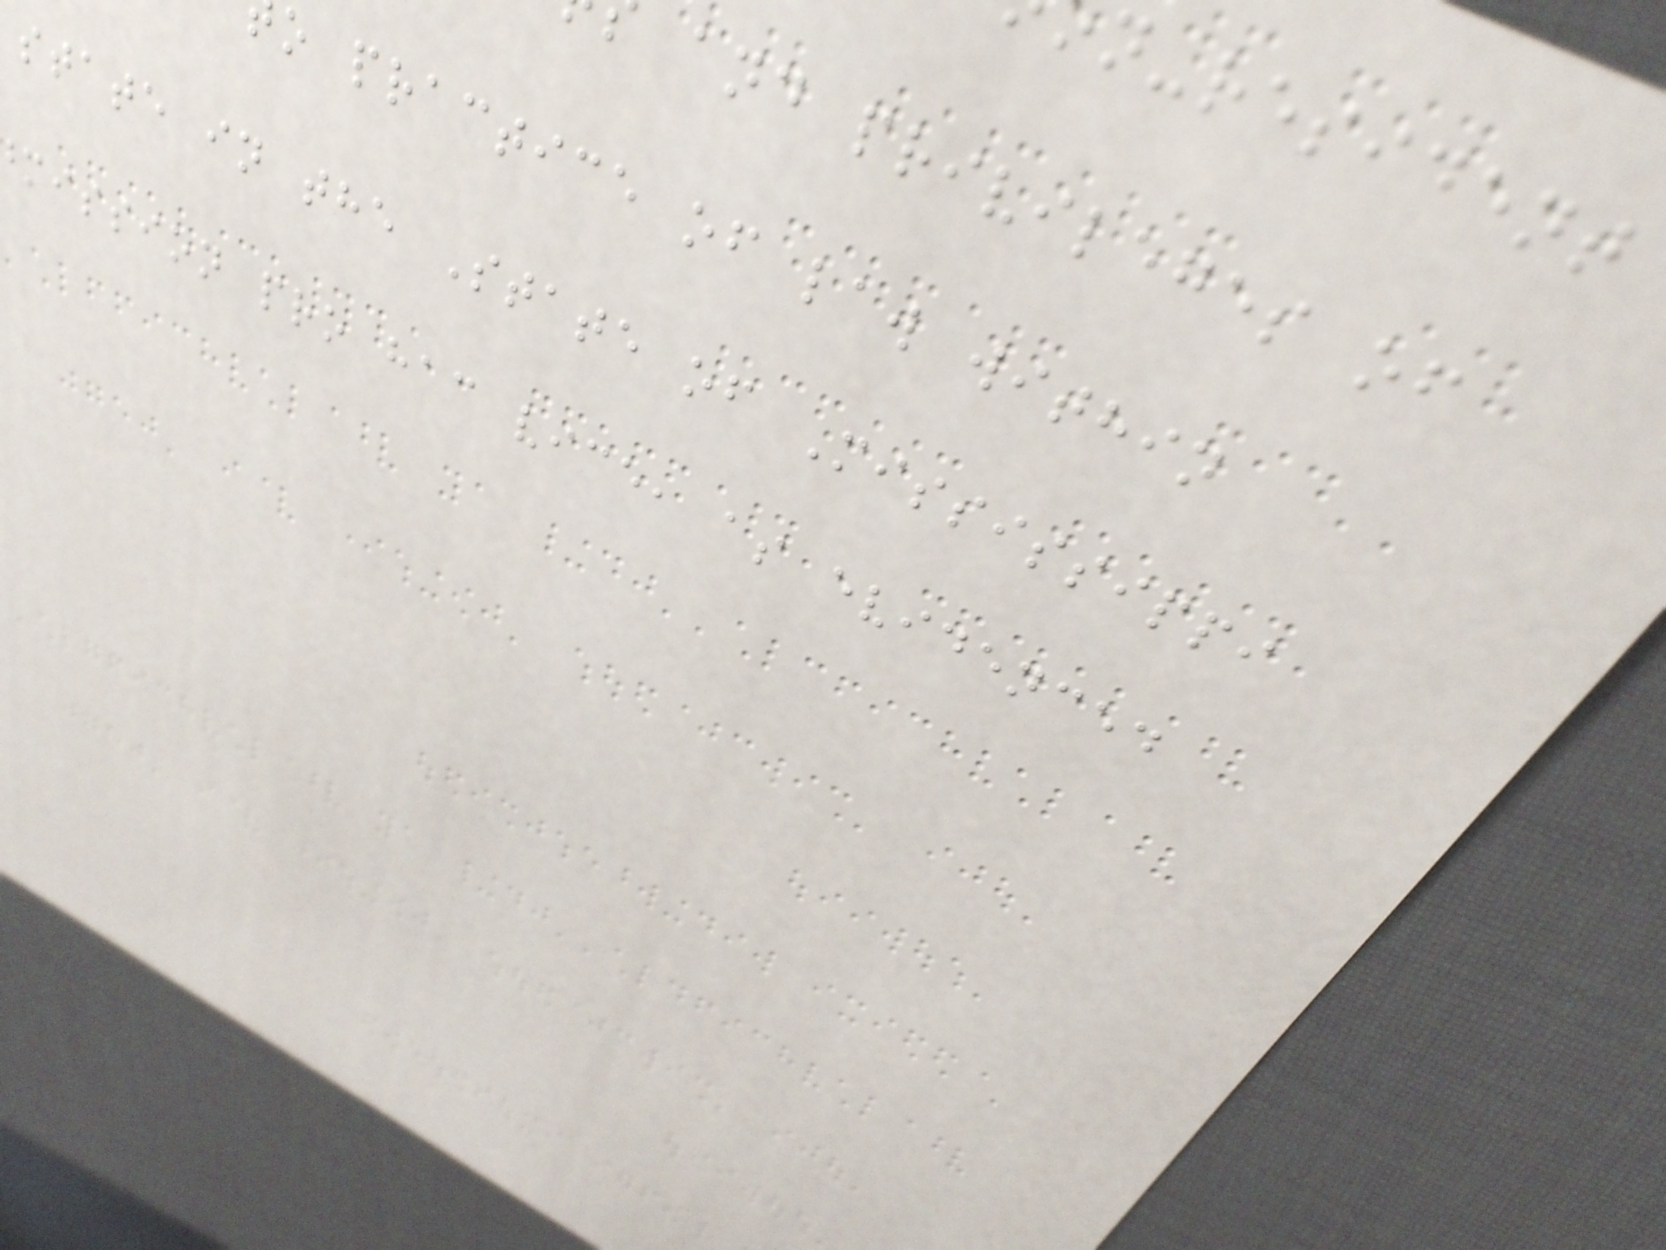n-resident
and privileges of
o practice of law within
state in the State of Mississippi
mission pro hac vice, as evidenced
